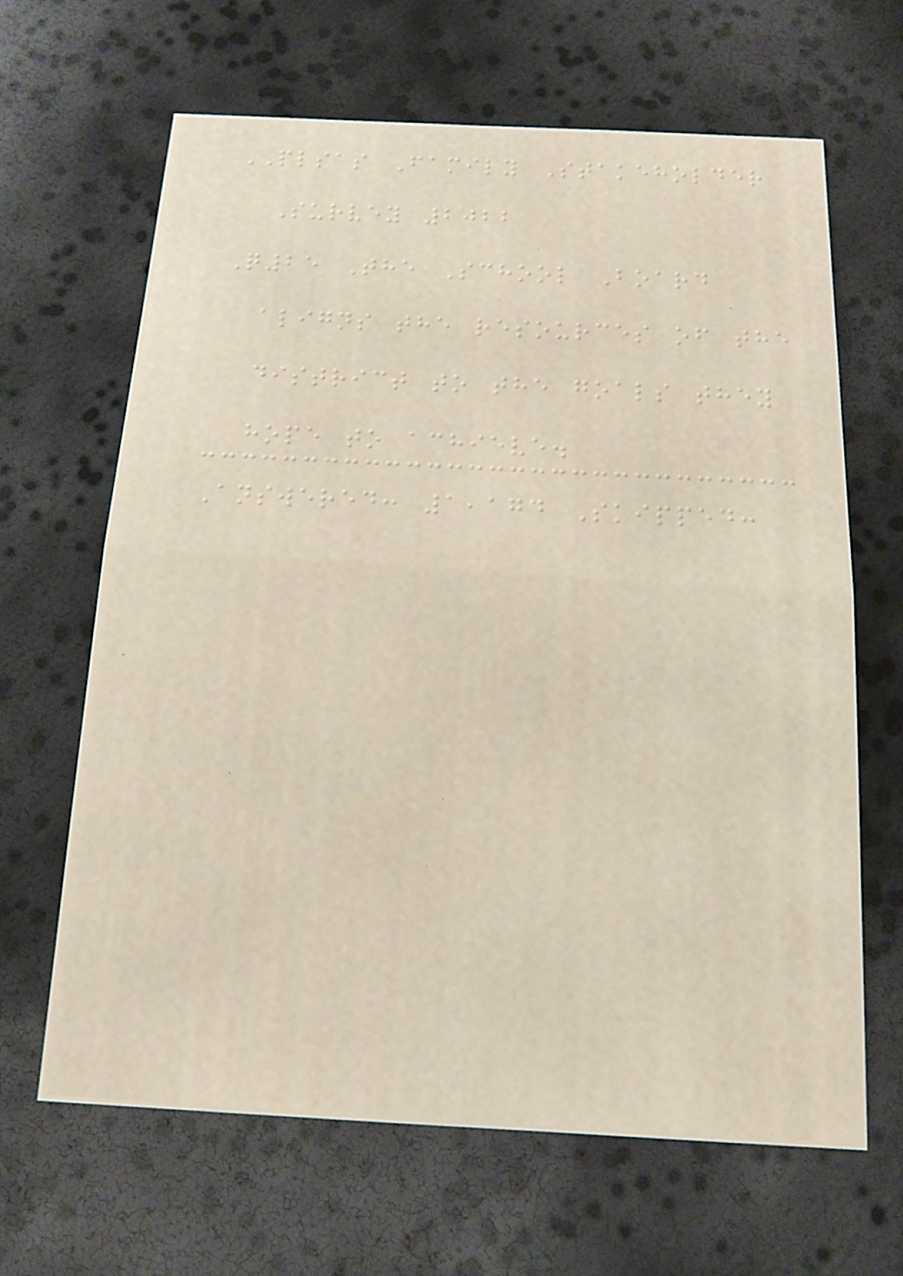PLSAS Family Stakeholder
Survey 2022
Q25 The School Board
aligns the resources of the
district to the goals they
hope to achieve.
Answered: 1,174 Skipped:
